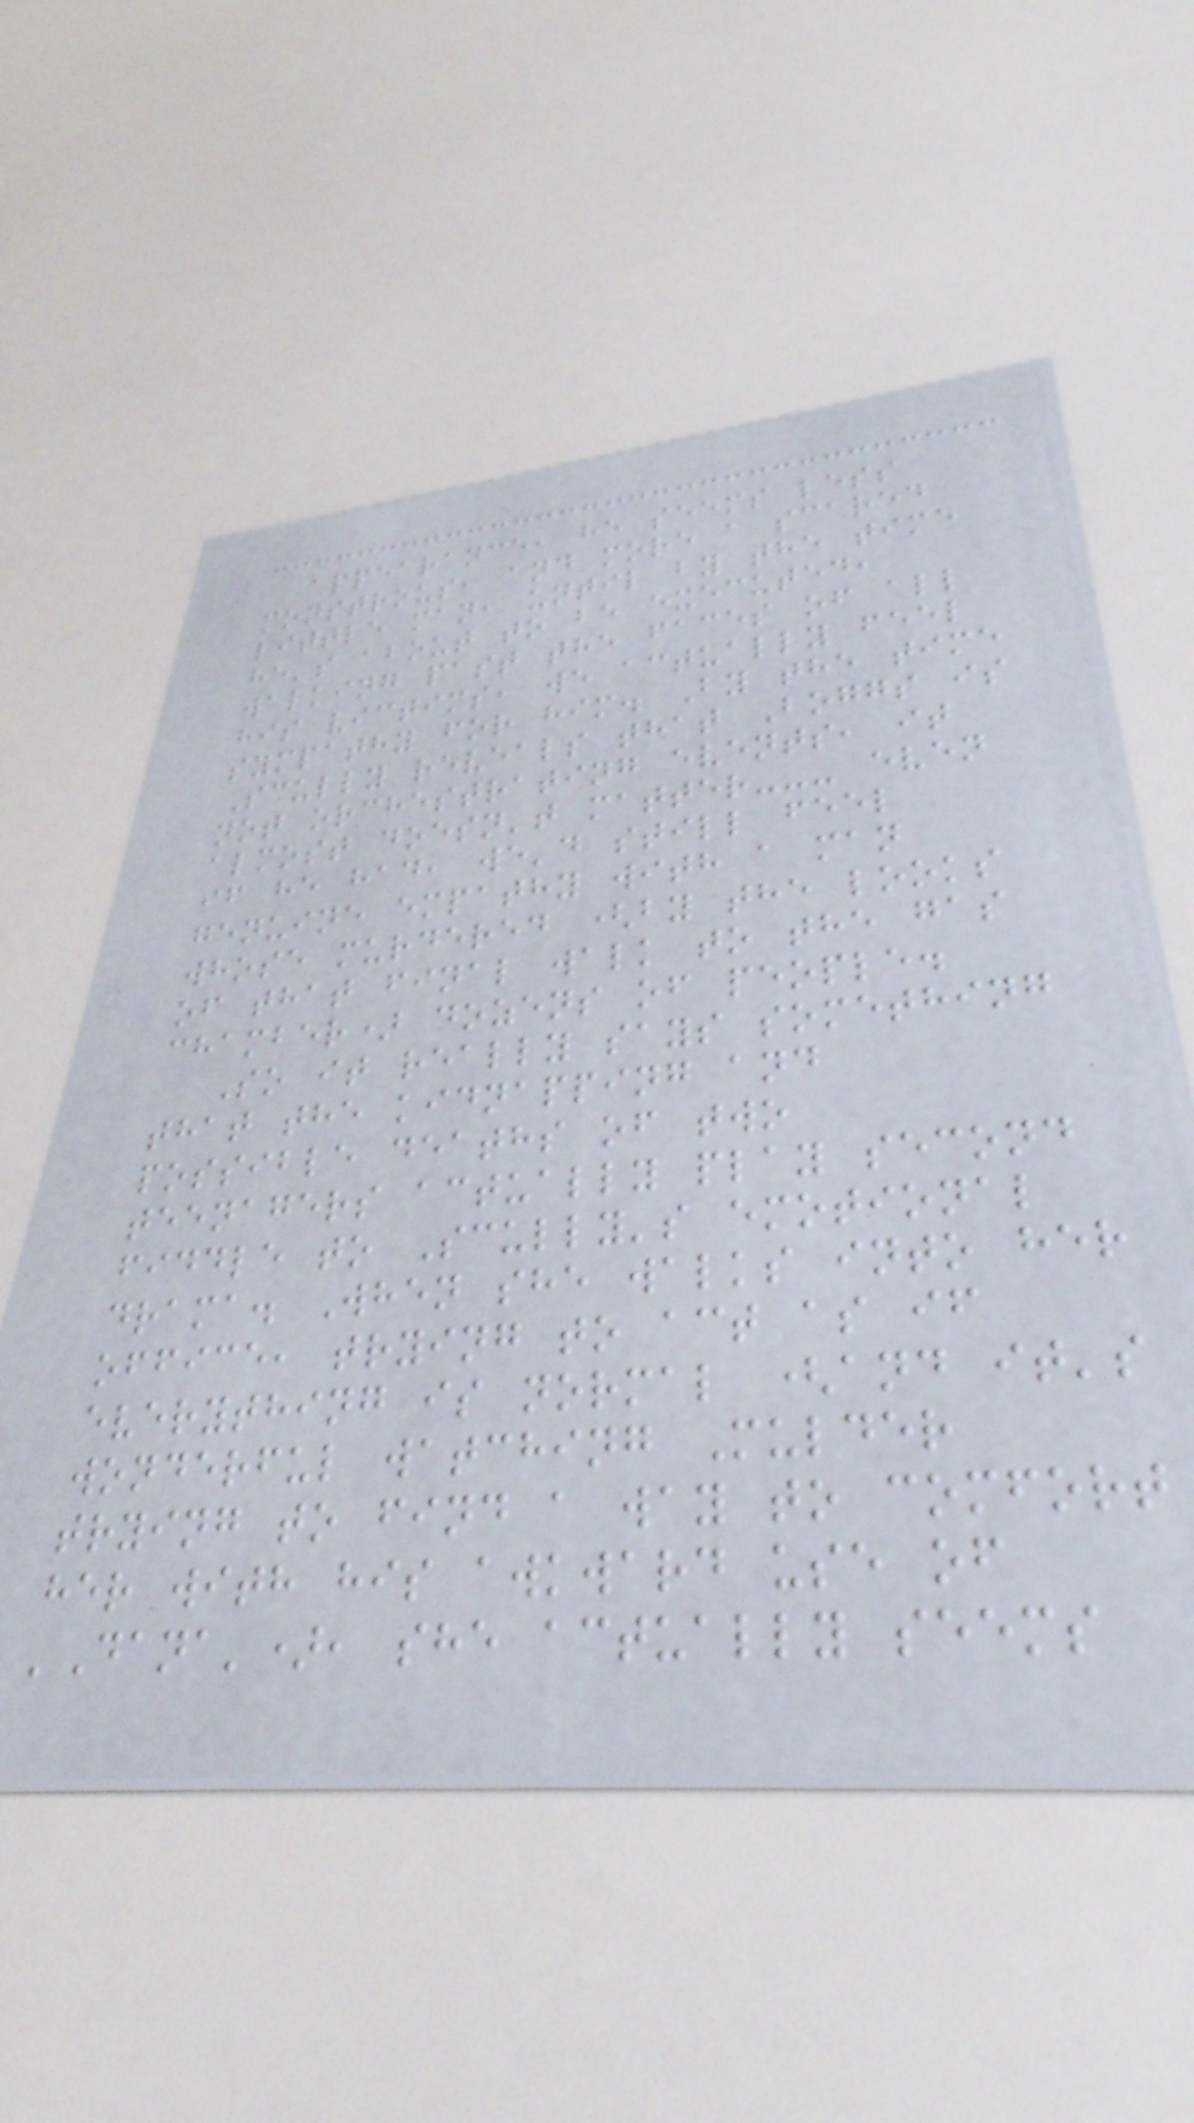appearance, he seems less
monstrous, and more a scared
little man, until by the time
he's about to be executed,
walking past the faces of all
his victims, we actually feel
sympathy for him. By the time
Scully reveals that Boggs is
not orchestrating events, it
almost doesn't matter--- even
if he had, we'd still feel
genuine empathy with a man
whose murdered (by the looks
of that final walk to the gas
chamber) dozens of people.
So it really says something
that the kidnapping and
possible deaths of two
teenagers actually play second
fiddle to Scully's emotional
drama. When she walks into her
office, trying to act as if
everything is normal (and it's
wonderful watching Mulder
trying to find a way to comfort
her with his awkward use of
'Dana'), she actually seems
